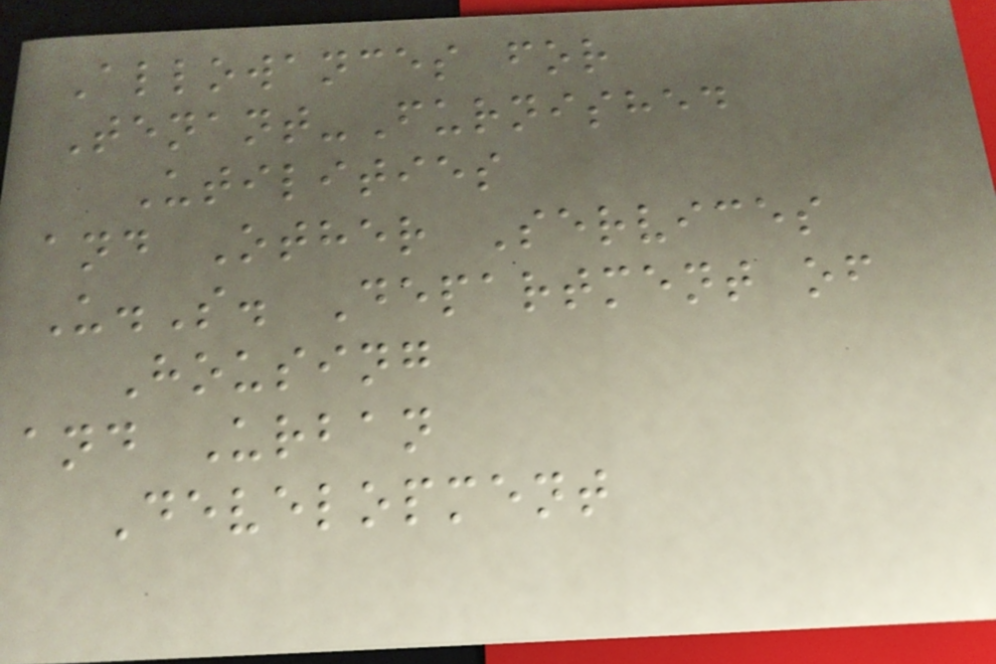Allowances for
Tenant-Furnished
Utilities
and Other Services
U.S. Department of
Housing
and Urban
Development
